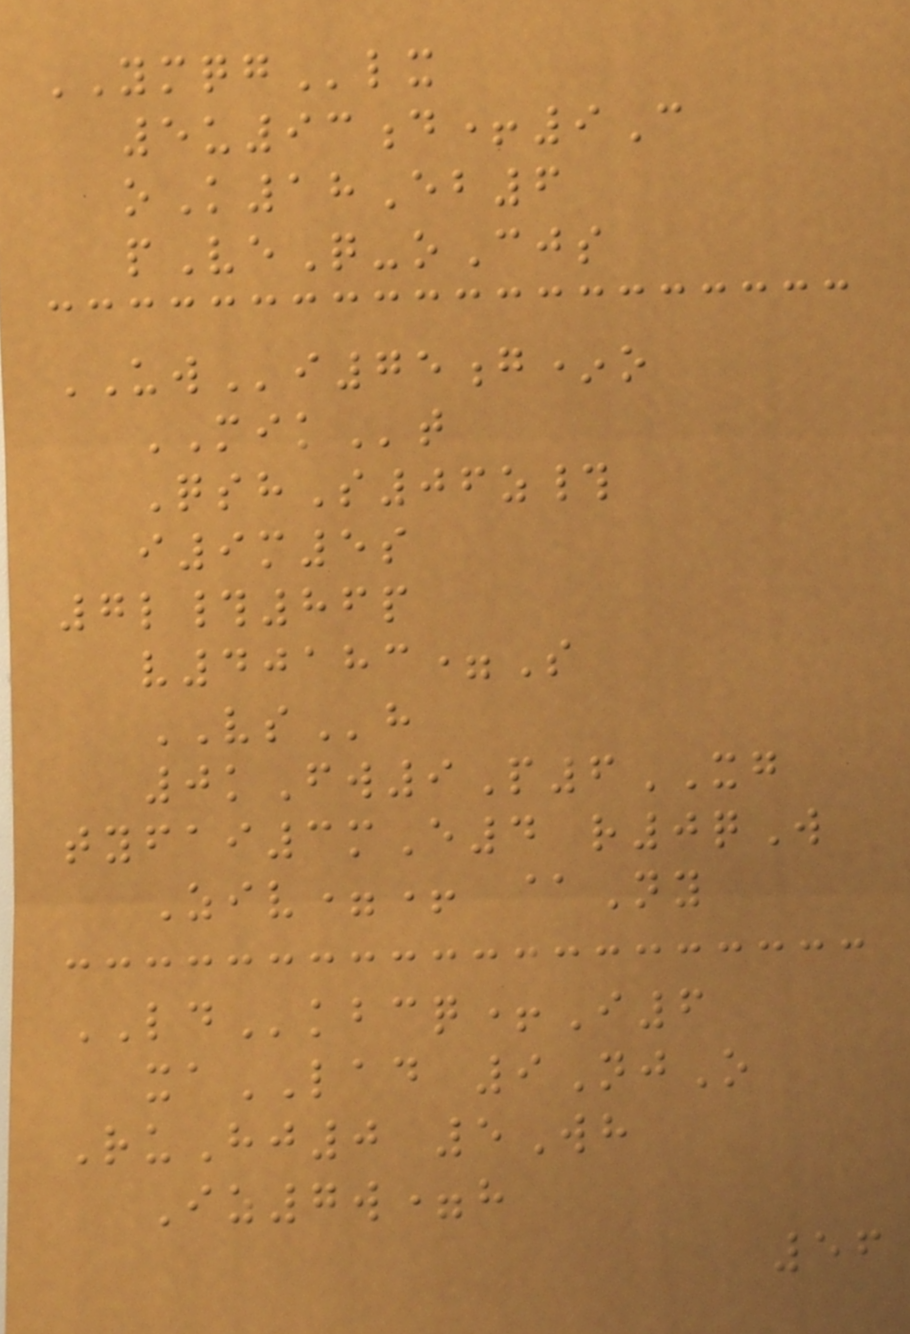YMQGlx
5u93d+9C
oK18Eb6
pVeQ-oCjs
UWi75g*o
MIKt
QshS06z#
i9m5s
7l#86p
v40183=S
VSh
0kFw9P6XG
tyfai3mE4 r0qW
Ziv=+ @Ny
LDkbcq+I6
xaLAD 9NjO
RuHj0 5Wh
Iz7w=h
56
